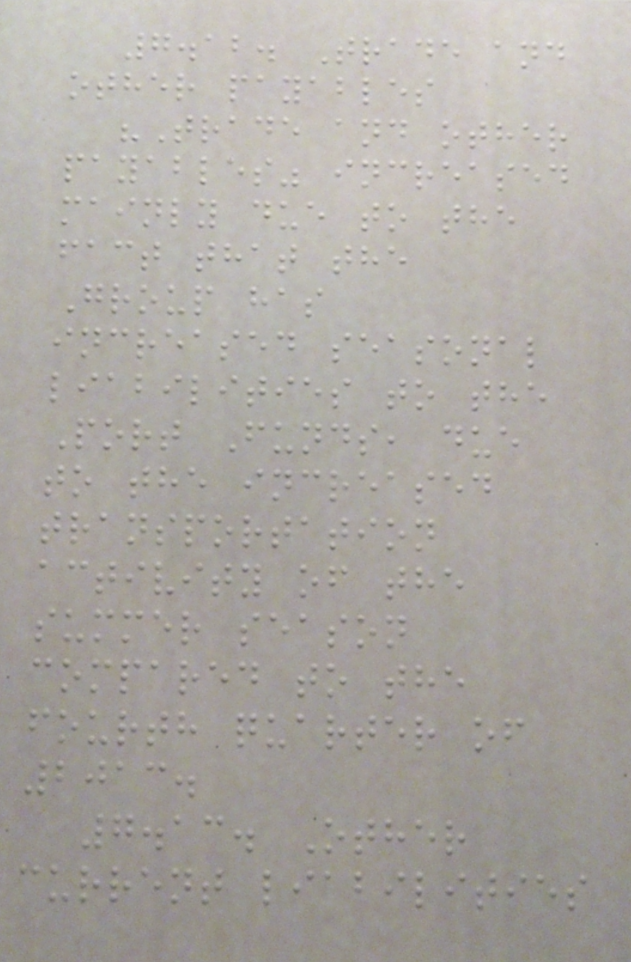7.12. Trade and
other payables
"Trade and other
payables" increased
mainly due to the
fact that the
Group has
increased seasonal
liabilities to the
Port Funds, due
to the increased
transportation
activity of the
summer season
compared to the
fourth quarter of
2013.
7.13. Other
current liabilities
